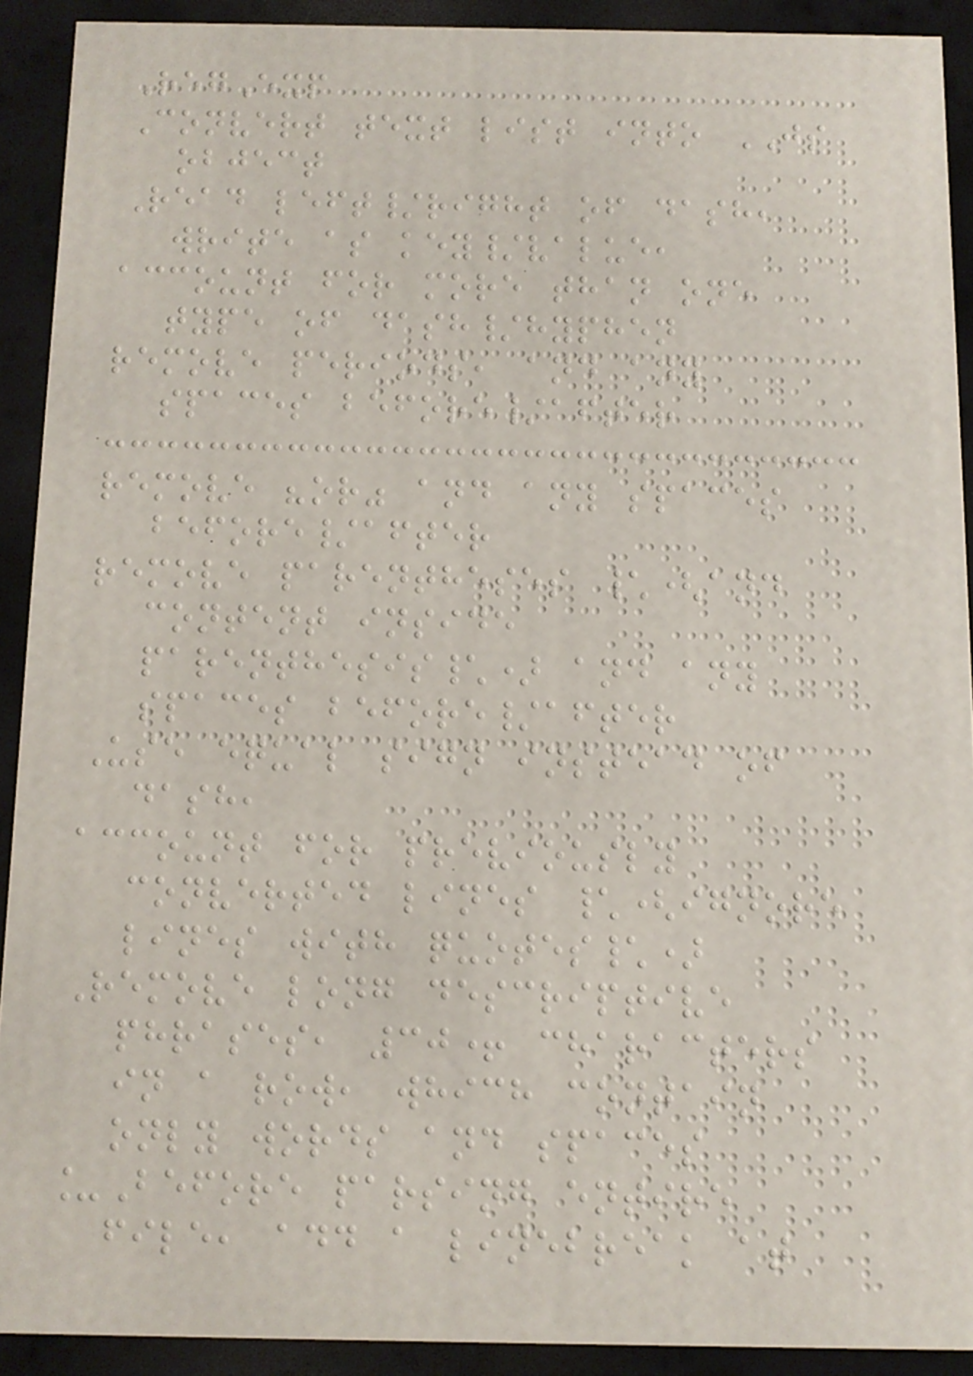RegExp
Convert text list into JS
object
Read left/right of dash,
write as key/value,
account for more than one
type of dash/hyphen
remove periods, and any
spaces before/after
remove "or" and any spaces
before/after
remove parentheses \(and
content inside
parenthesis\) and any
spaces before/after
Use equal sign instead of
dash,
account for previously
converted lines \(ignore
lines with quotes\)
Remove long descriptive
phrases, 30+ characters
in a row, which contain
only words and spaces
_Before parsing entire
file, add a linebreak at
